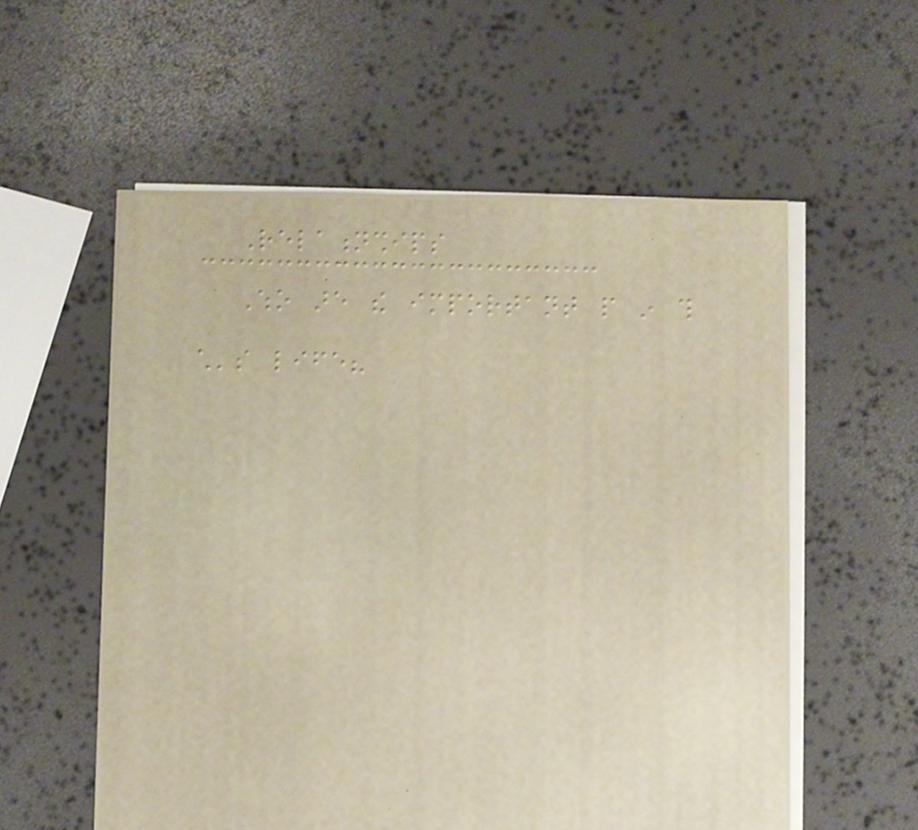Relationships
Who are the important people in this
child's life?
